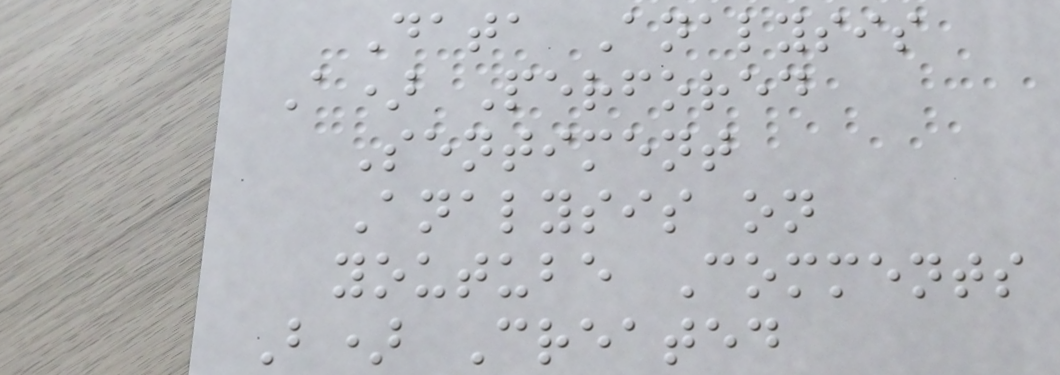Data Analysis
A) Perfored
Sentiment
Analysis on
youtube Comments
B) Created
